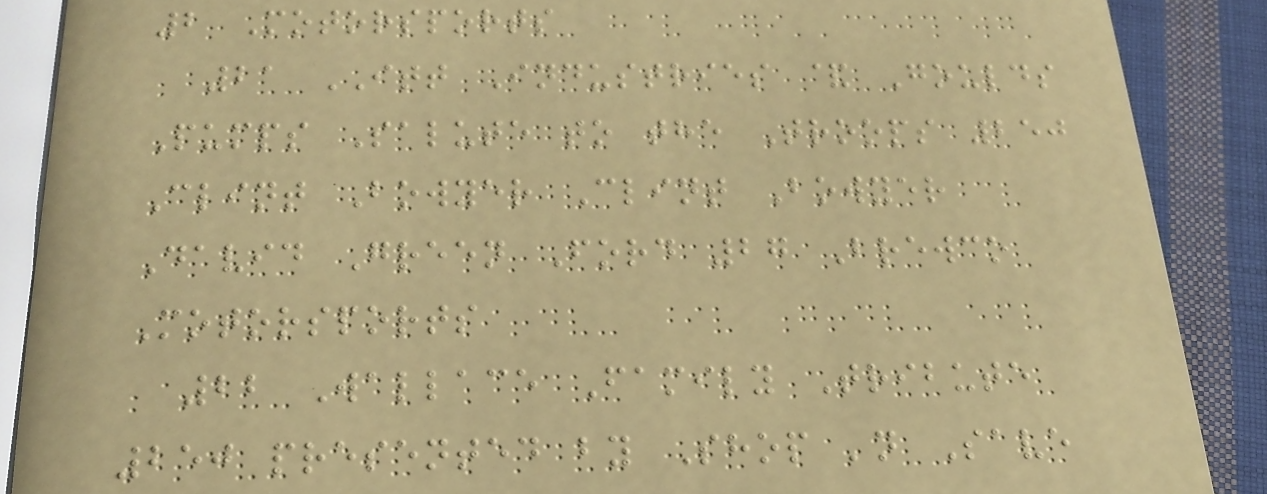2 Motorsports
21 ITT Industries & Goulds
Pumps Salute to the Troops 250
Clint Bowyer Clint Bowyer
David Green Ford 27 Brewco
Motorsports
22 Wallace Family Tribute
250 presented by Shop 'n Save
